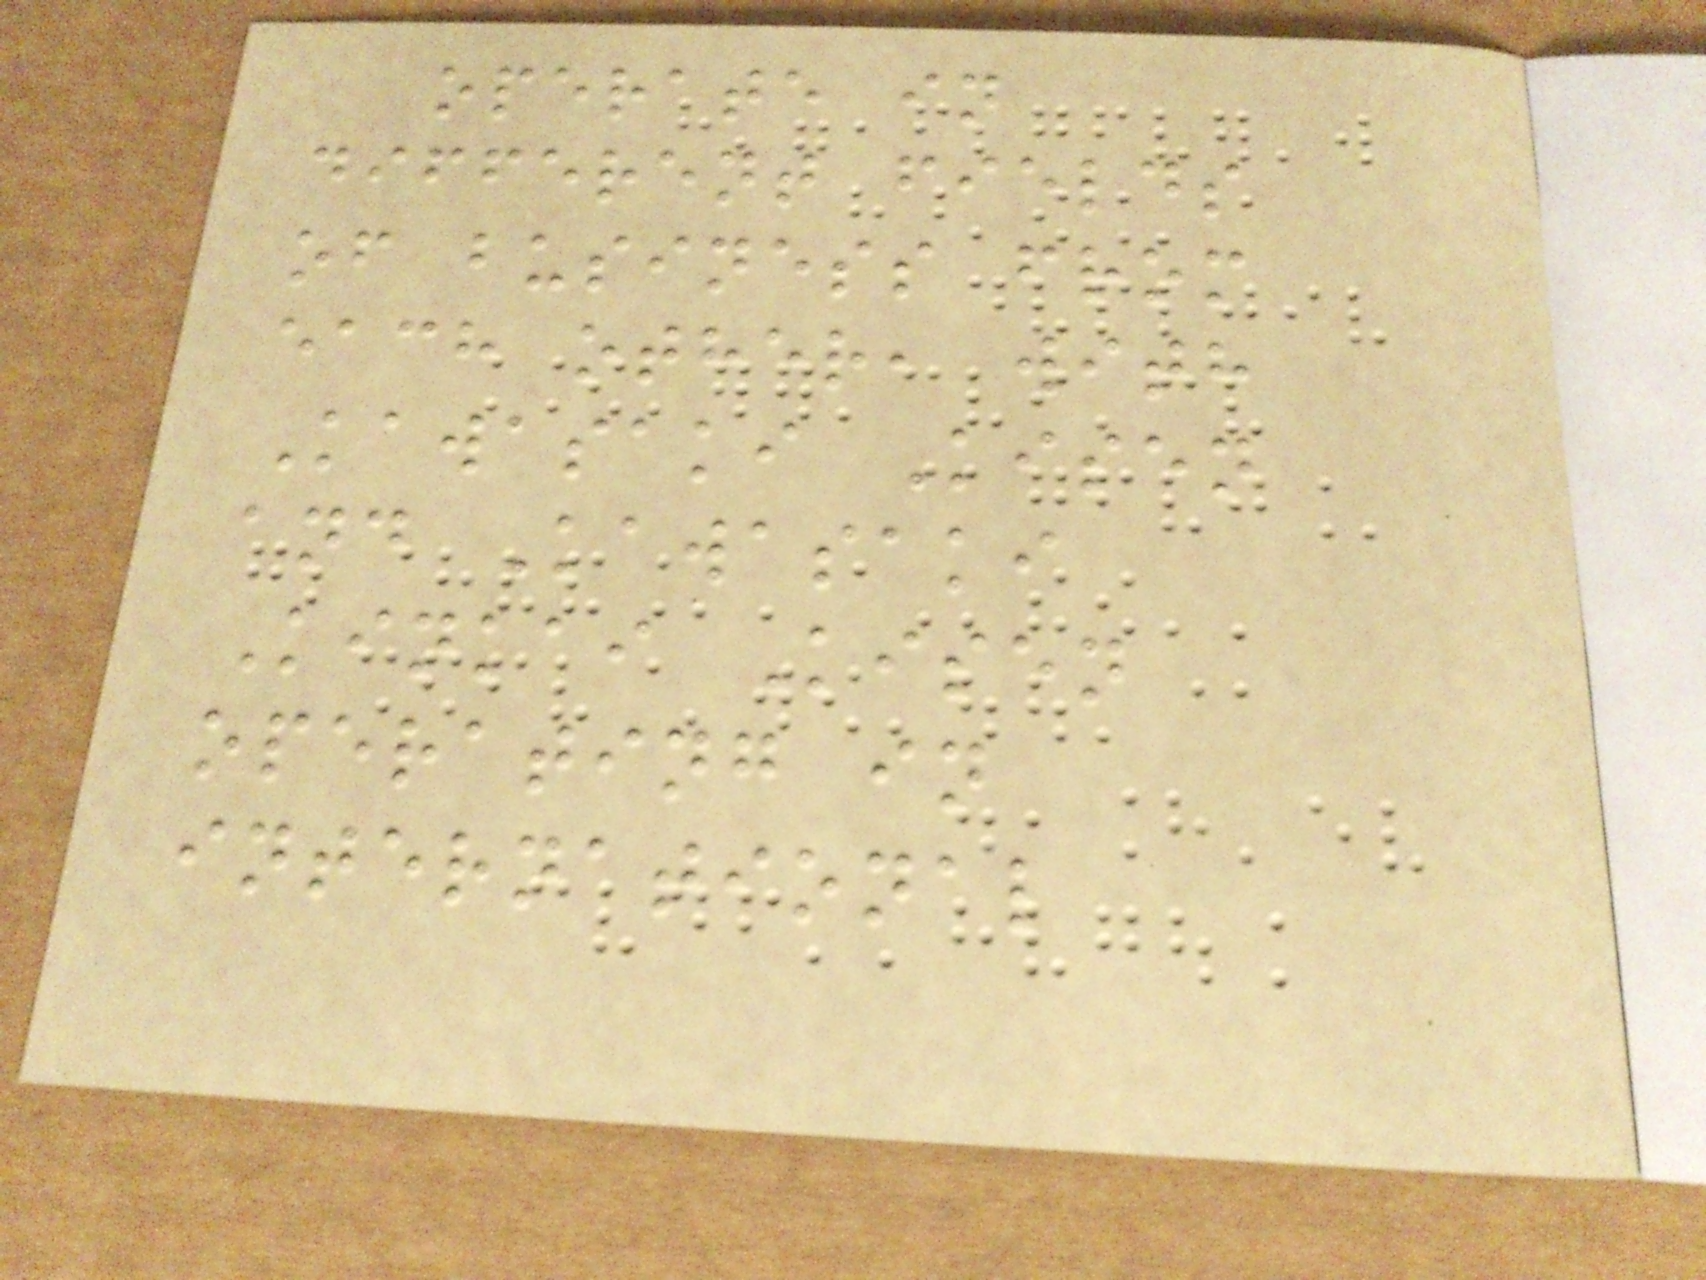operate in
different fields
of business from
each other, with
Kawasaki Kisen
and Kawasaki
Kinkai Kisen
operating in
international
